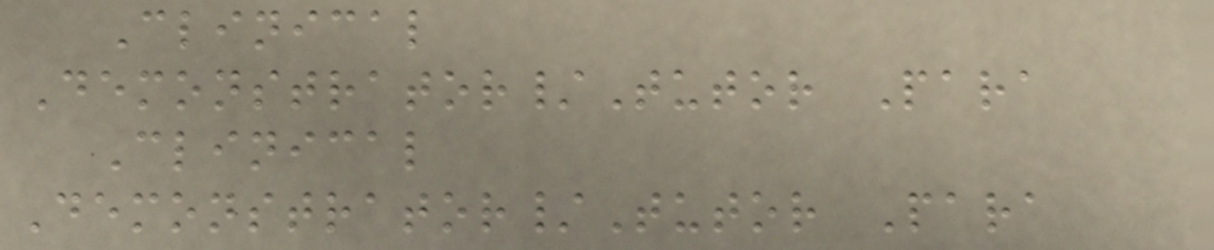Clinical
Demonstrator/Tutor Para
Clinical
Demonstrator/Tutor Para
